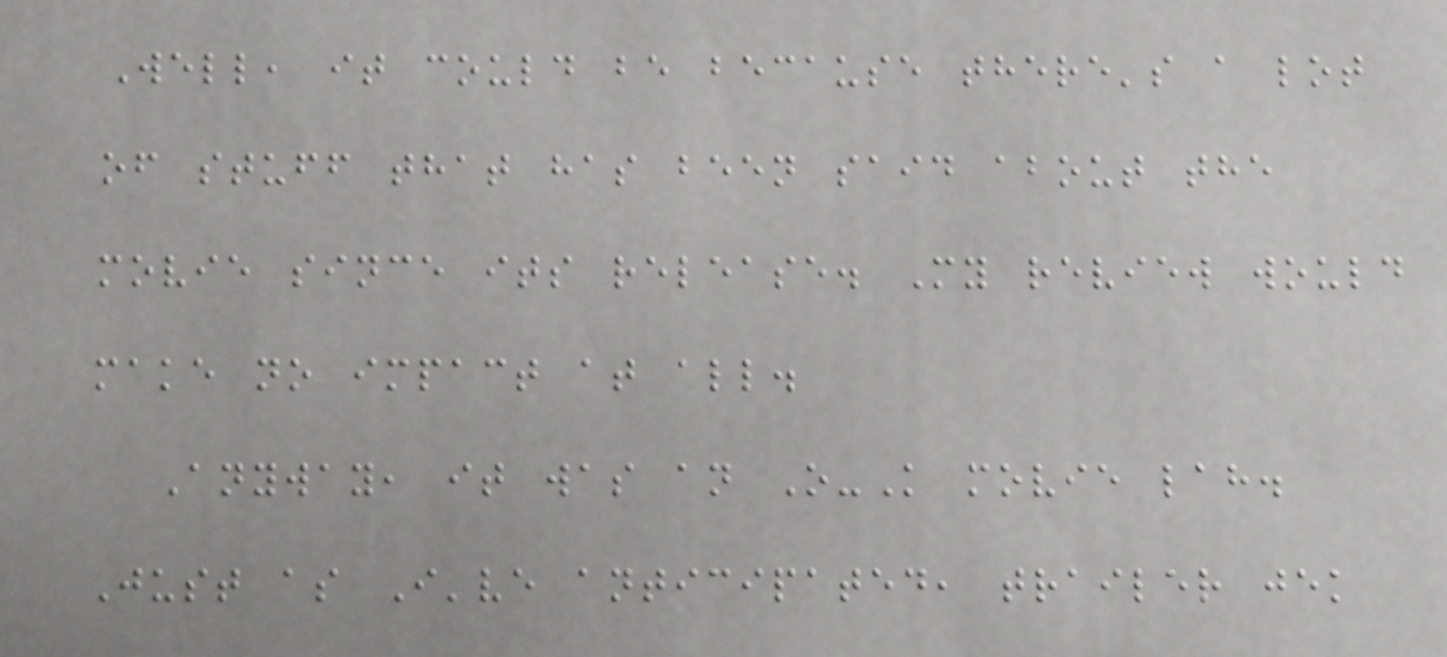Well, it could be because there's a lot
of stuff that has been said about the
movie since its release. My review would
make no impact at all.
Anyway, it was an O-K movie lah.
Just as I've anticipated, trailer jek
